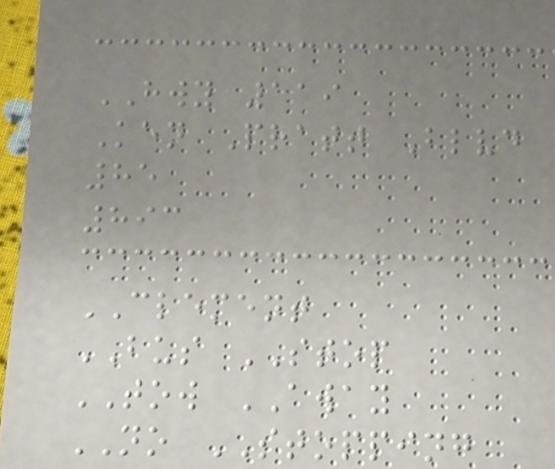HWY 119
Ken Pratt Blvd
85
893
CLEMENT
BUS STOP
TOW AWAY
NO STOPPING
